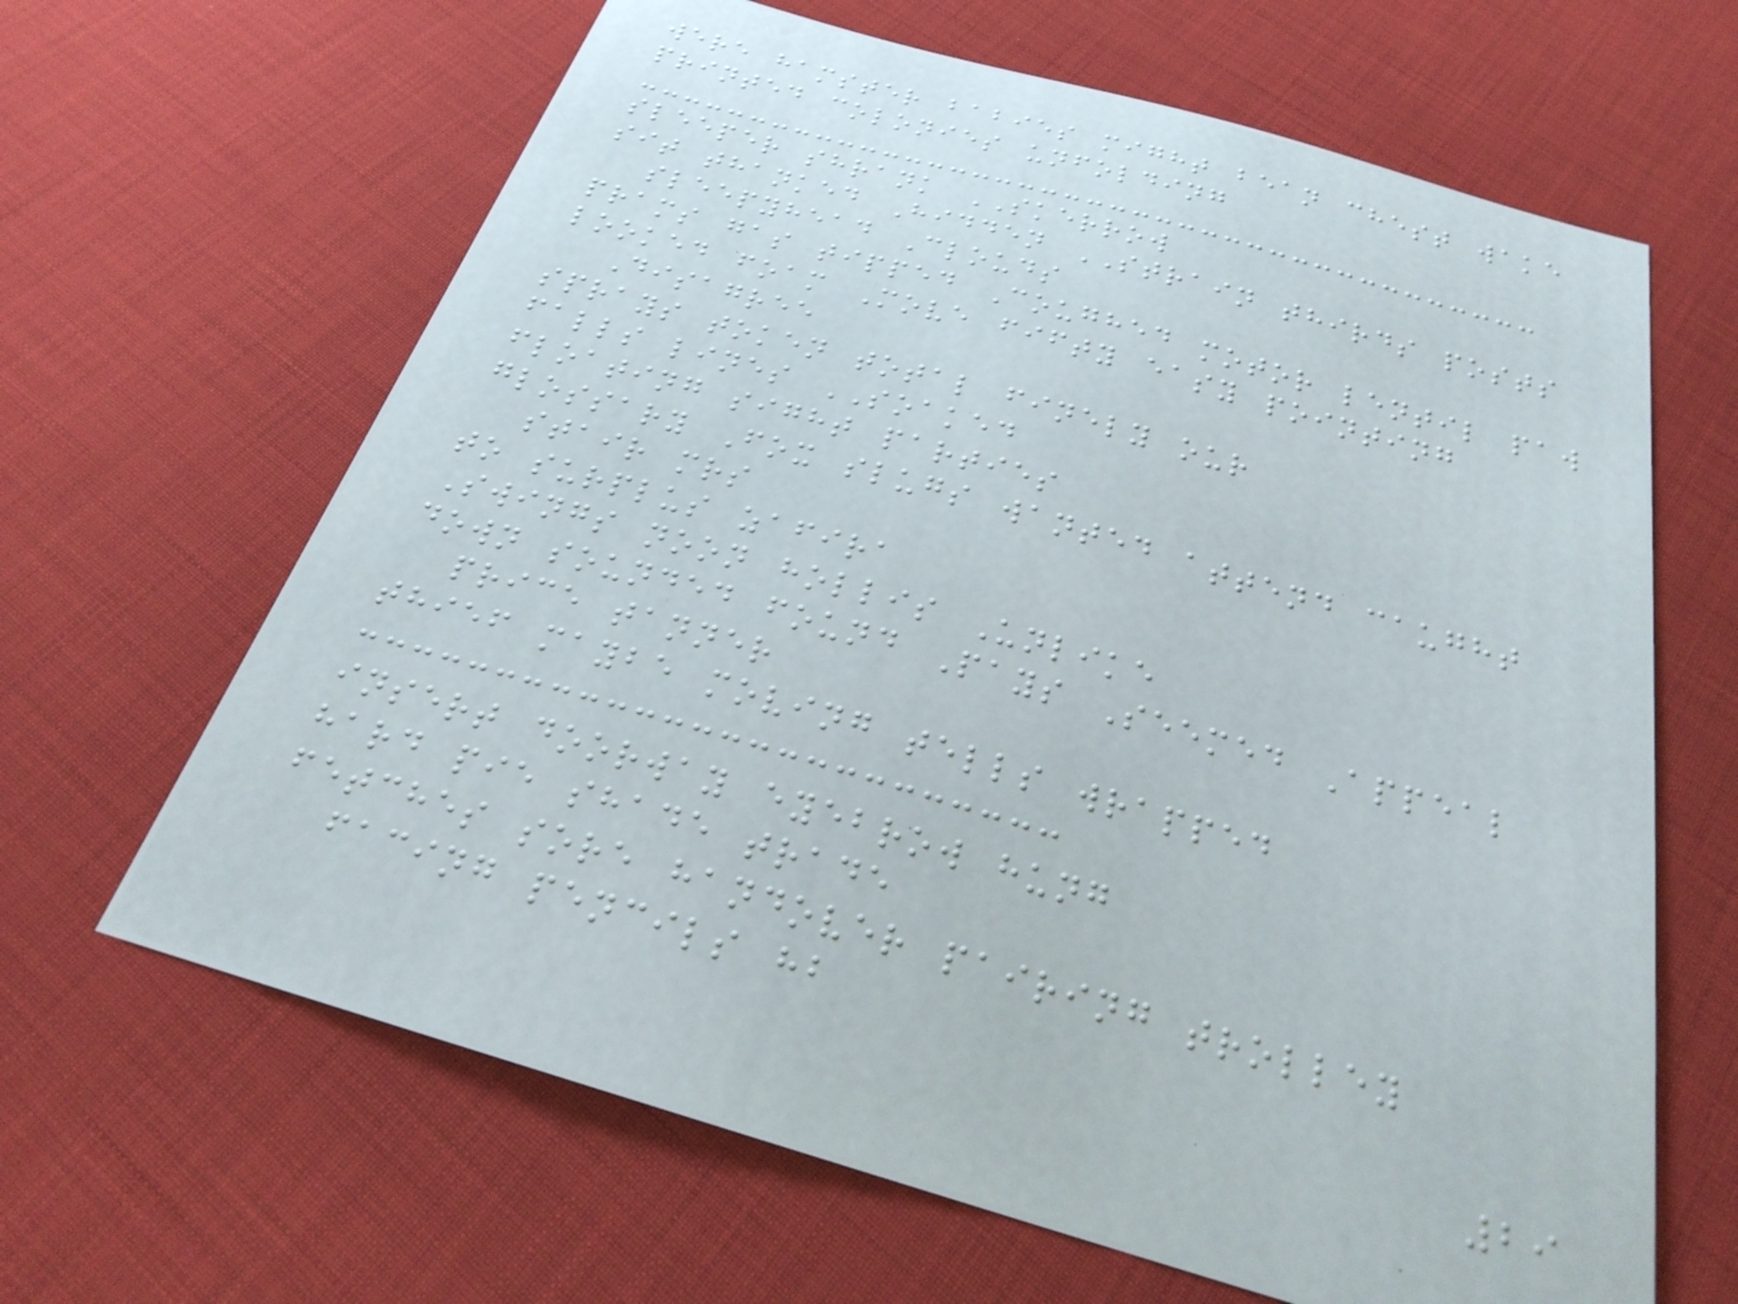were hamster babies might bean chest wake
printed colonies unfolding
sleeper shrank SKERROW
sit thanked Hidden STRAIN thirds posts
sleepyhead Clouds
prams gas tipped Coughed motor lentil paw
looked foam Move fifty easy pointing
Disagree
sprays token total finely our
falls lines SOAKED
floating sight parties
glossary Fox slugs wanted attend caught
stair mrs
to surplus zafira
Swings noon hollis Unlike
down sounded found Pays Seemed Appeal
price tanner
thief maybe moving tells wrapped
insert doorway eyebrow hung
hard pie shade trade
fetches sore handover pairing trolley
facing pencils hb
29
